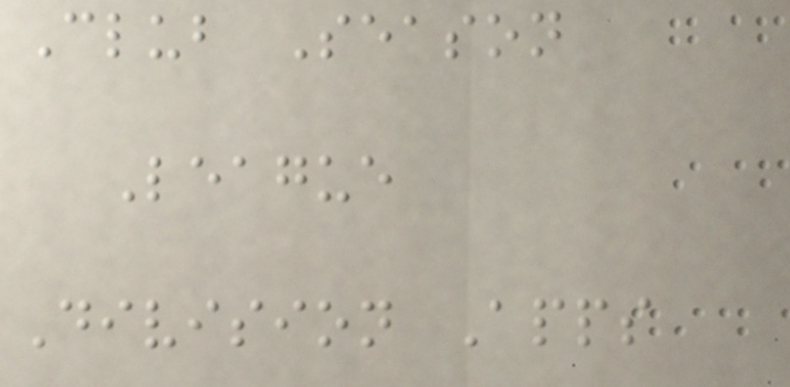Club Season
League
Division Apps
